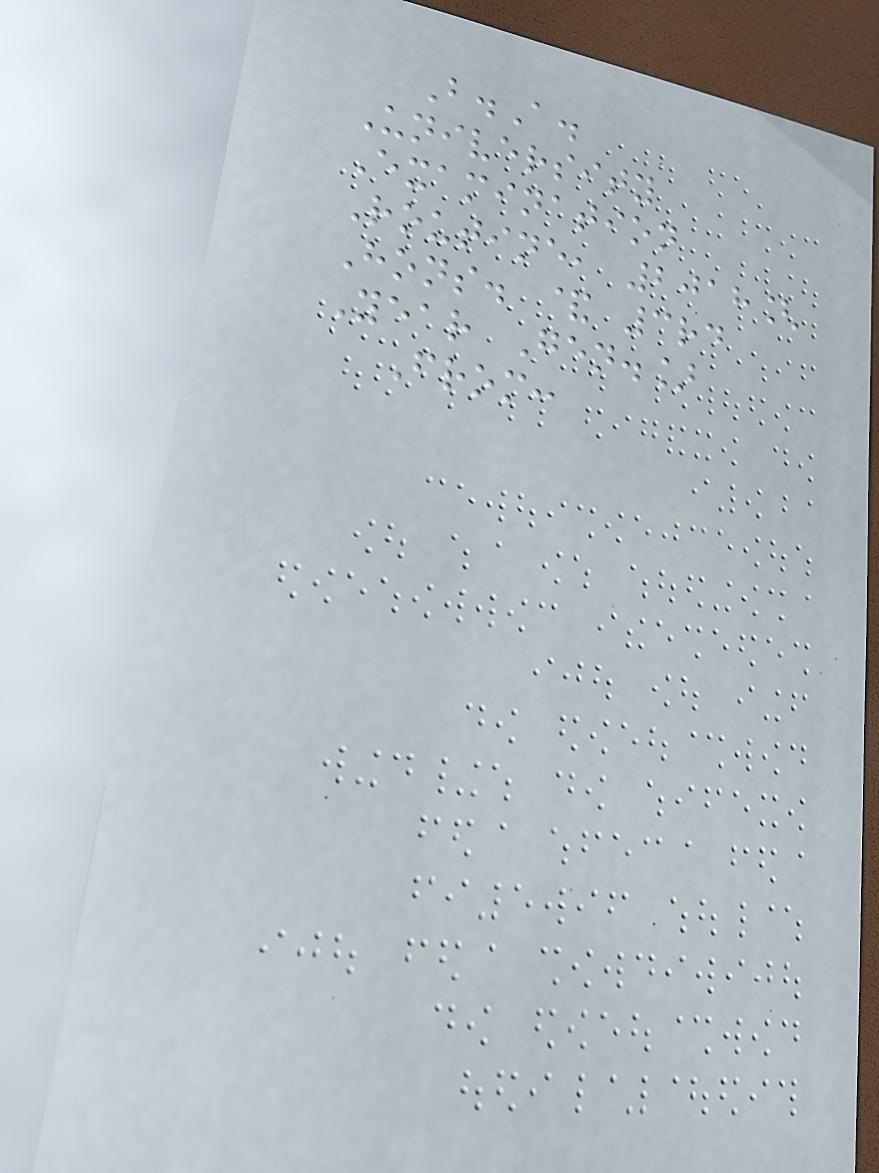B.A.
University
Examination
Routine, 2018[
Hons. & 3rd
Year Gen.]
From:
